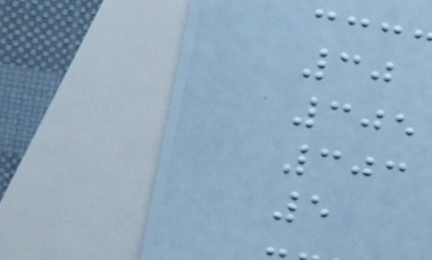30
305
303
5
